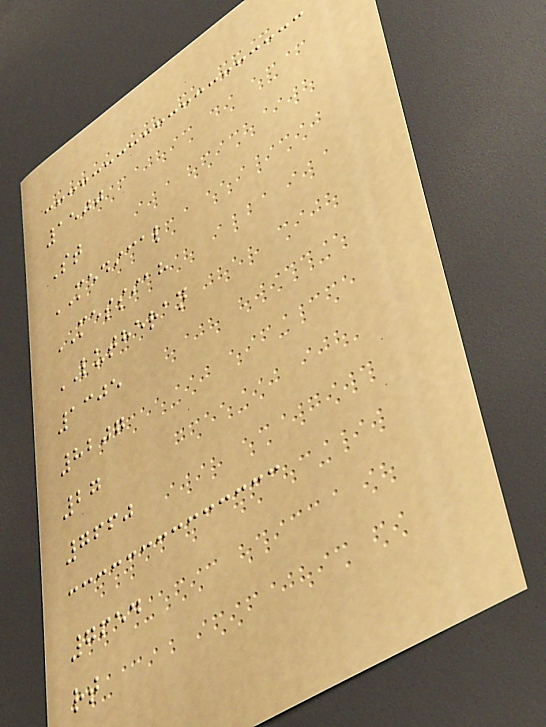1500
St
MEDICAL
MESSIAH
LUTHERAN
1305
8207
27
7660
7654
rt
